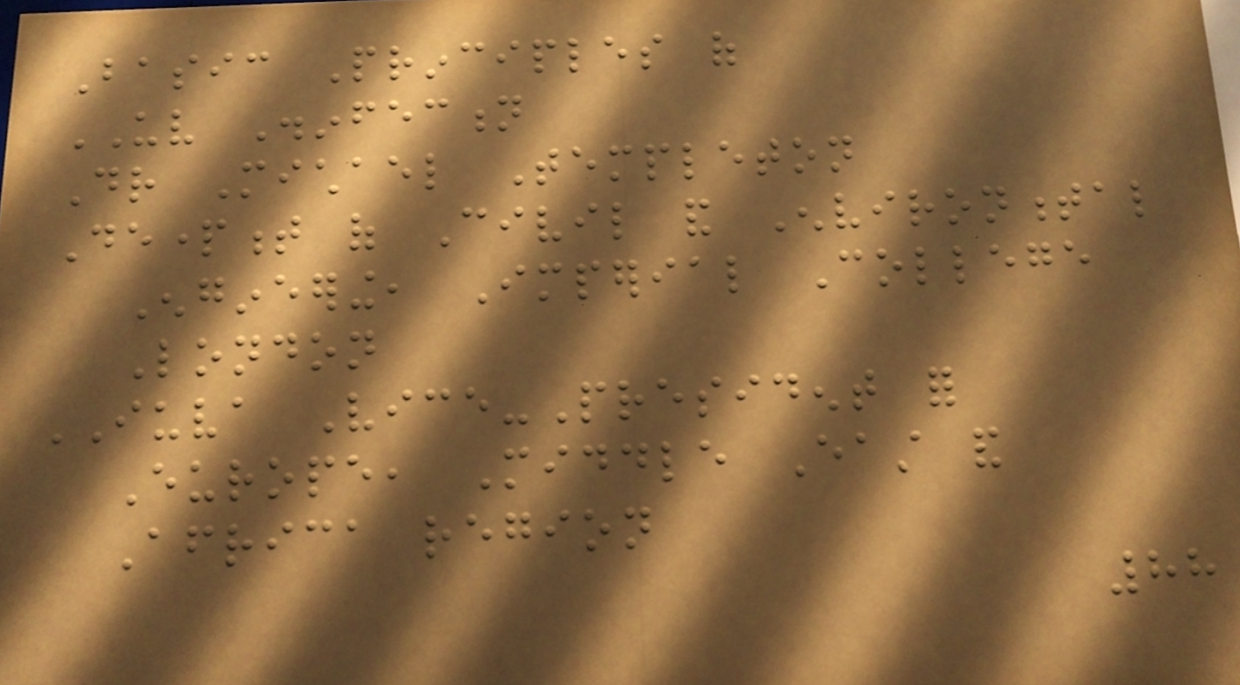Basic Principles of
UV Disinfection
Dr Michael Templeton
Department of Civil and Environmental
Engineering, Imperial College
London
IUVA Vice-President for
Europe, Middle East and
Africa region
88
